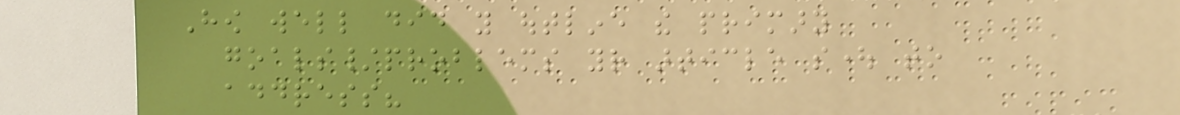How well did you outline the primary
goals/problems your article sought to
address?
